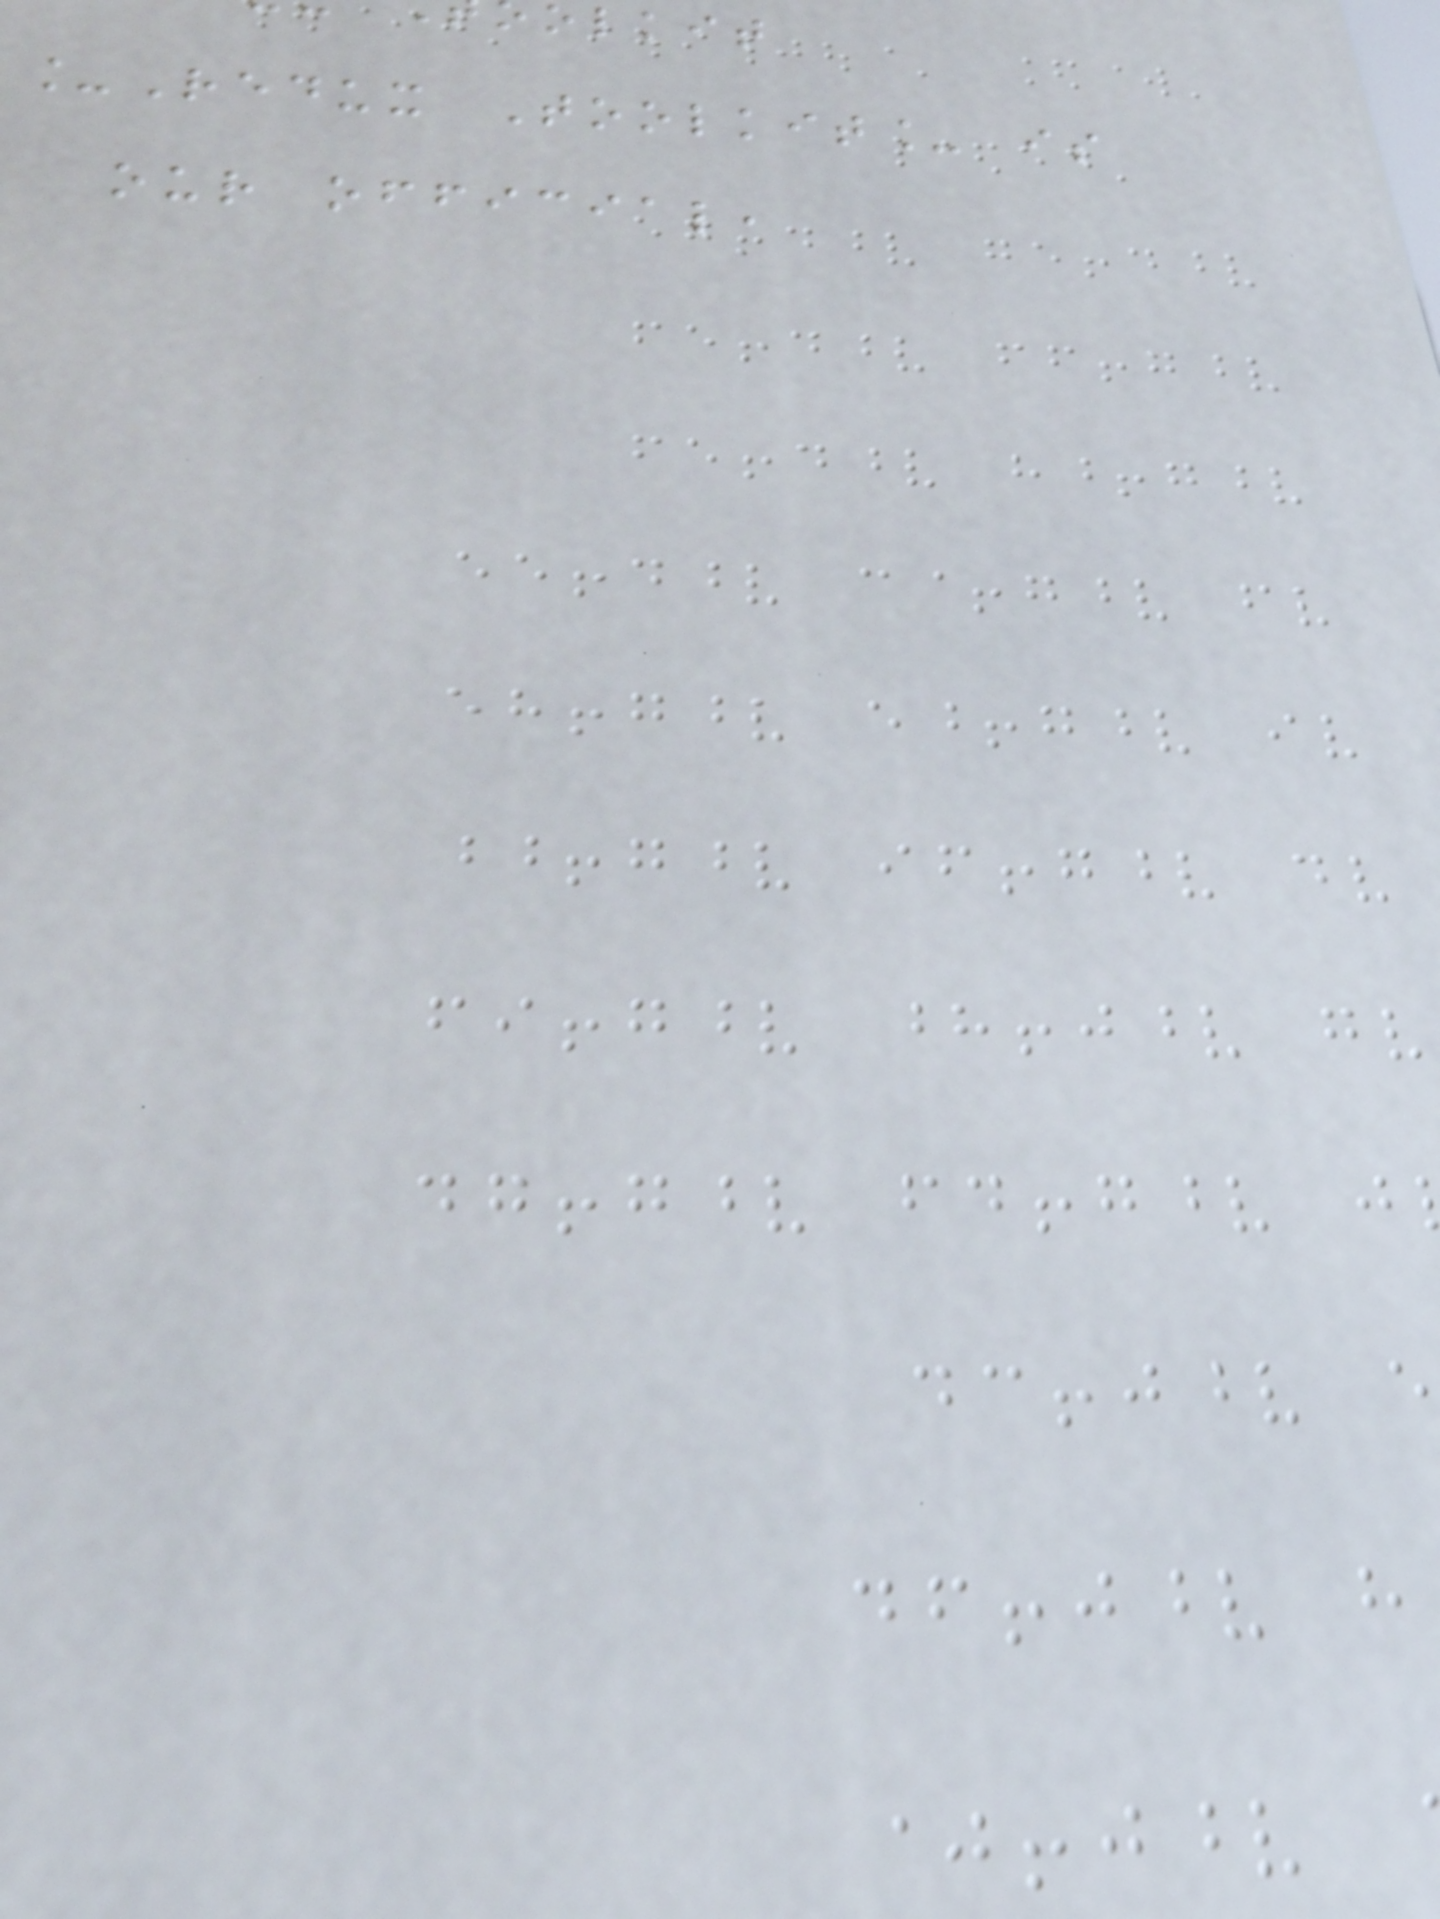olkit
_Redux Toolkit_ is
our official,
